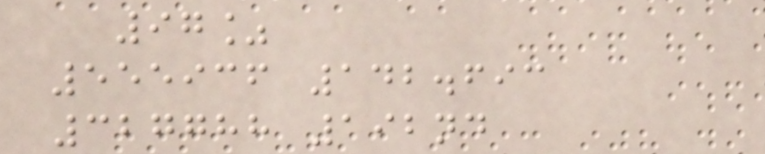97%
555936 142.693
327788 192nd
